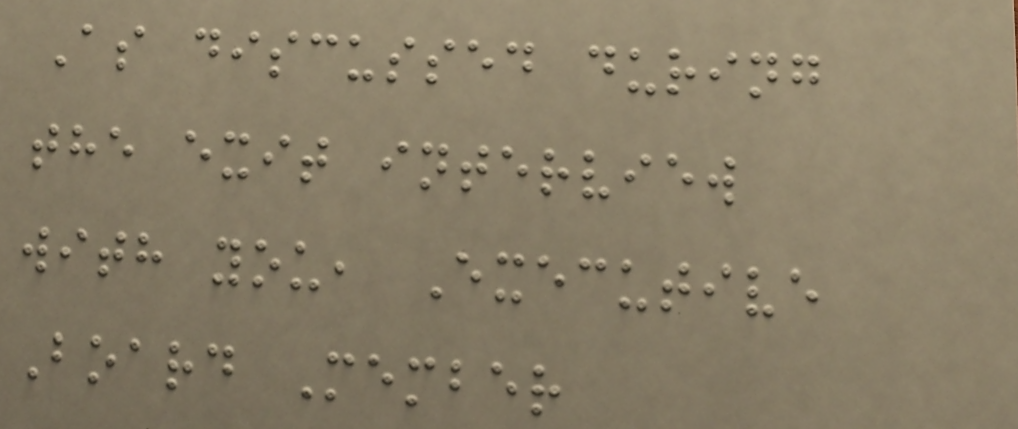As discussed during
the exit interview
with you, Executive
Board Member
